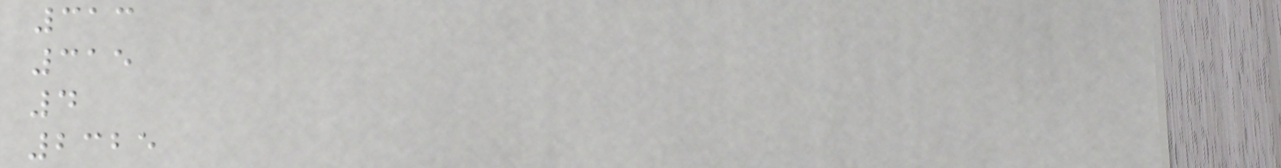313
315
4
2325
